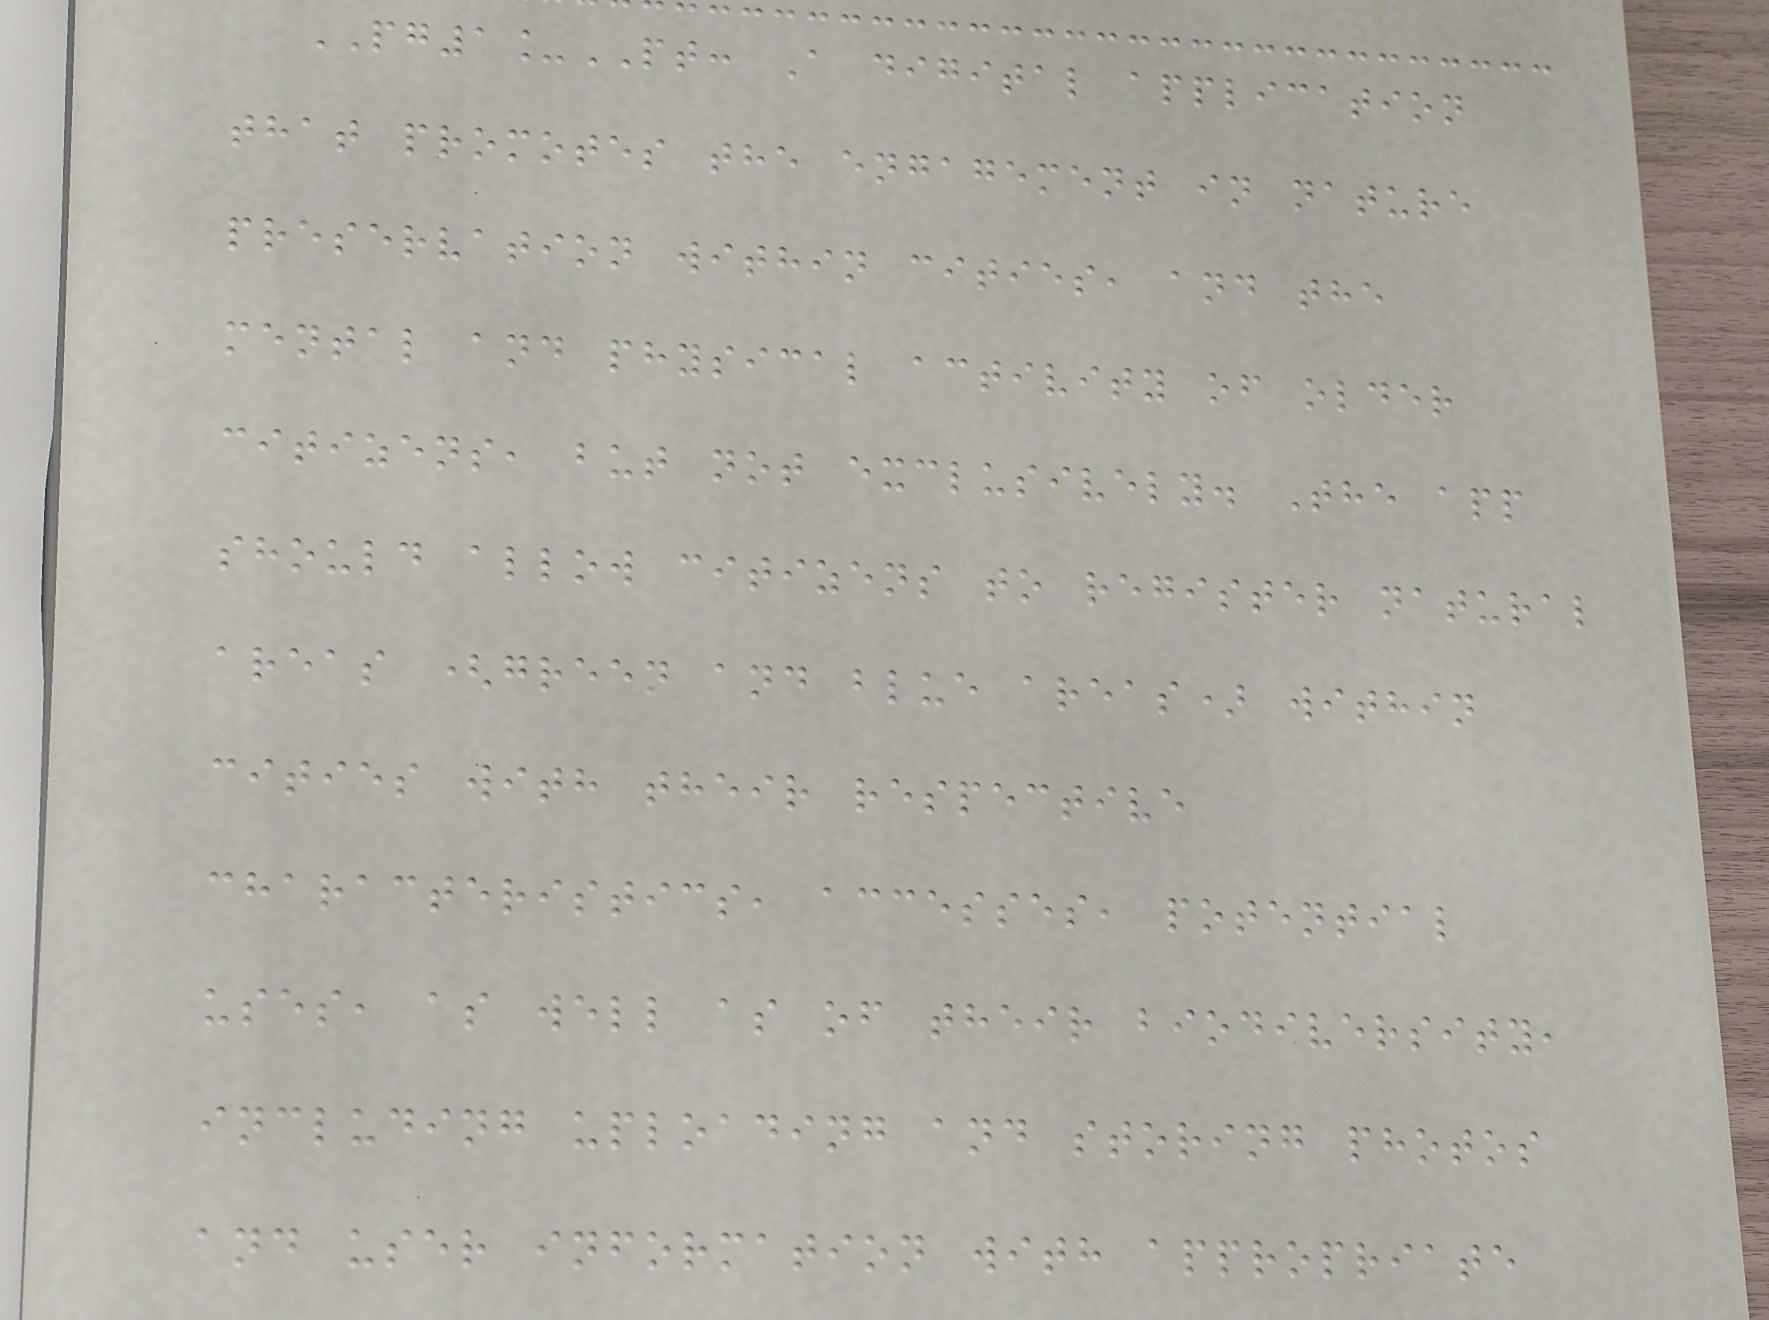PG1_PT: A digital application
that promotes the engagement in nature
preservation within cities, and the
mental and physical activity of older
citizens, but not exclusively. The app
should allow citizens to register natural
areas (green and blue areas) within
cities with their respective
characteristics, accesses, potential
uses, as well as of their biodiversity,
including uploading and storing photos
and user information with appropriate
